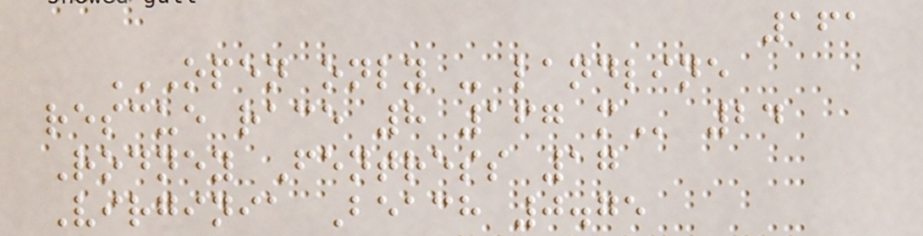161
OPEN ONLY - LANDLINE
RESCUE RACE 8 167 M 24
Rodney Fentress 17
Virginia Beach 0.75
